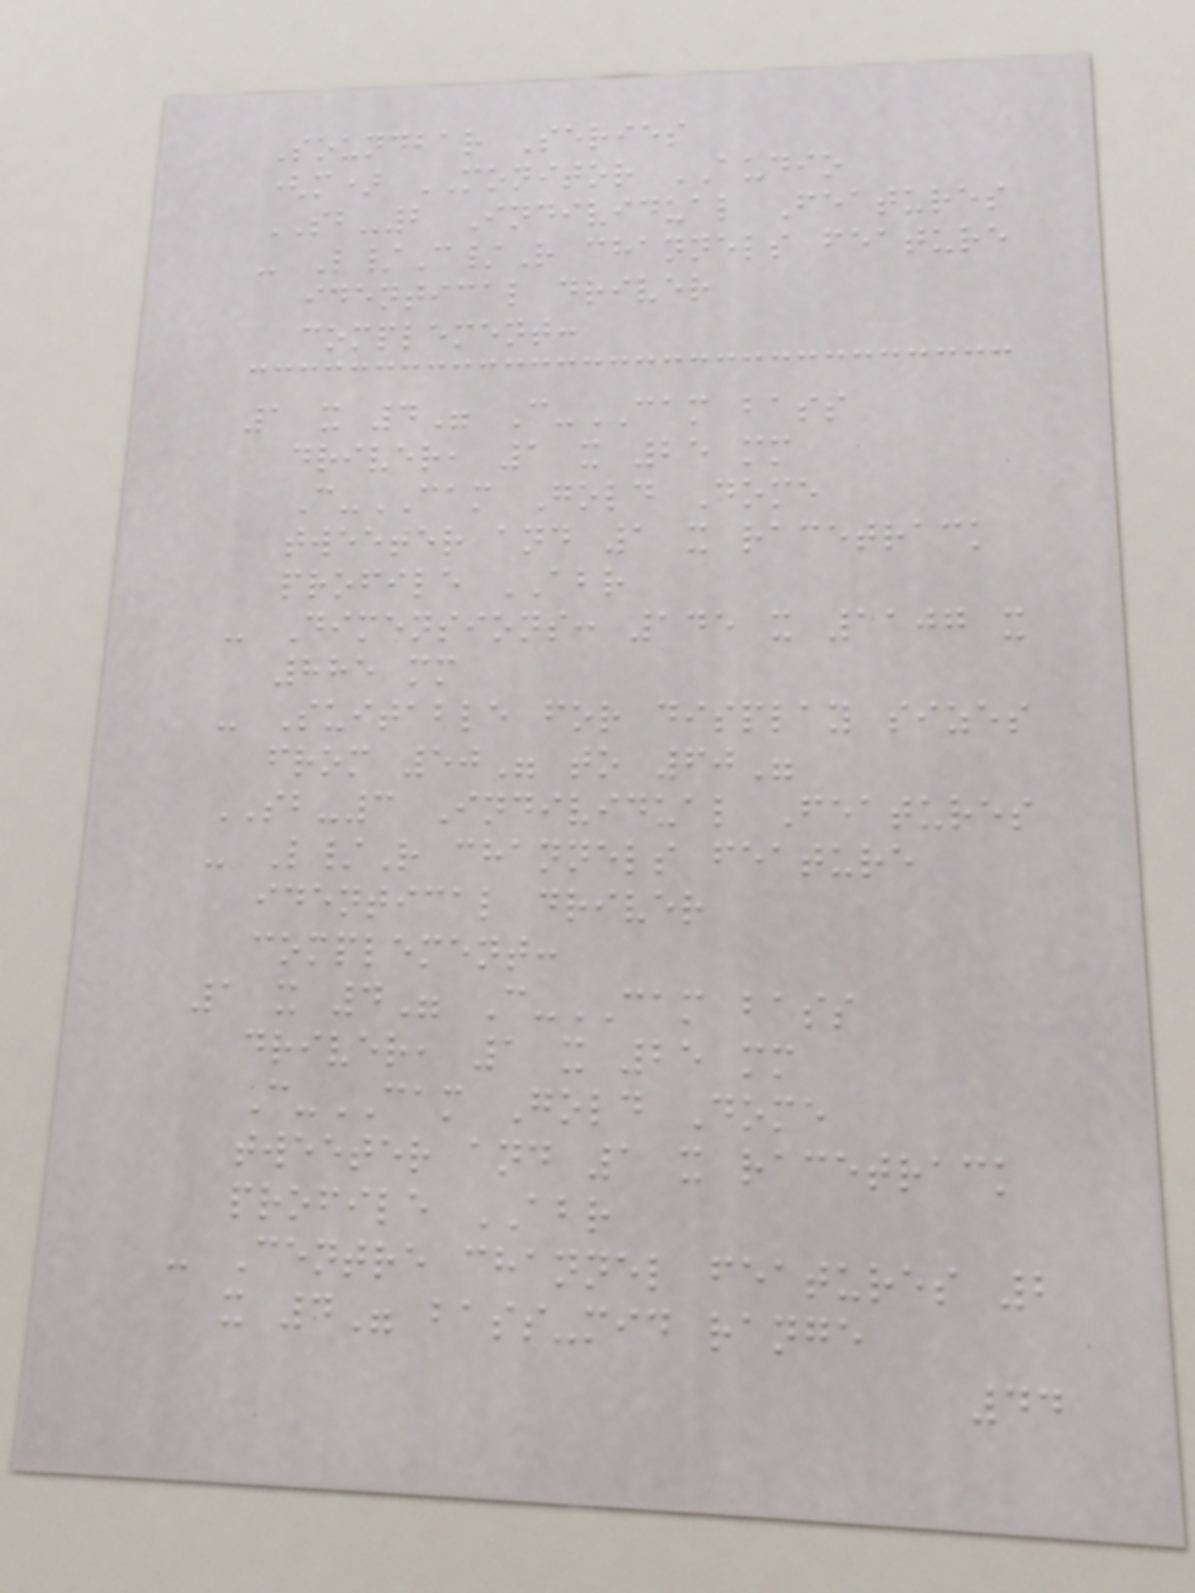Soundbar Series
(m) MONITOR AUDIO
SB-2 Individual Features
- L/C/R channels feature
identical driver
complement:
1 x 4" C-CAM bass
driver, 1 x 25 mm
C-CAM Gold Dome
tweeter and 1 x racetrack
profile ABR
- Dimensions: 145 x 1107 x
885 mm
- Suitable for display sizes
from 50" to 60"
SB-3 Individual Features
- L/R channels feature
identical driver
complement:
1 x 4" C-CAM bass
driver, 1 x 25 mm
C-CAM Gold Dome
tweeter and 1 x racetrack
profile ABR
- Centre channel features 2
x 4" bass-mid range
44
